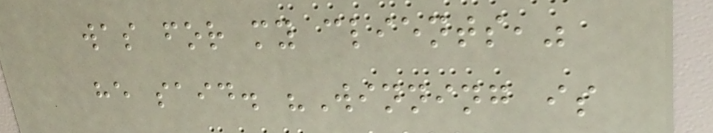was for my clients,"
he said. "Winning is
